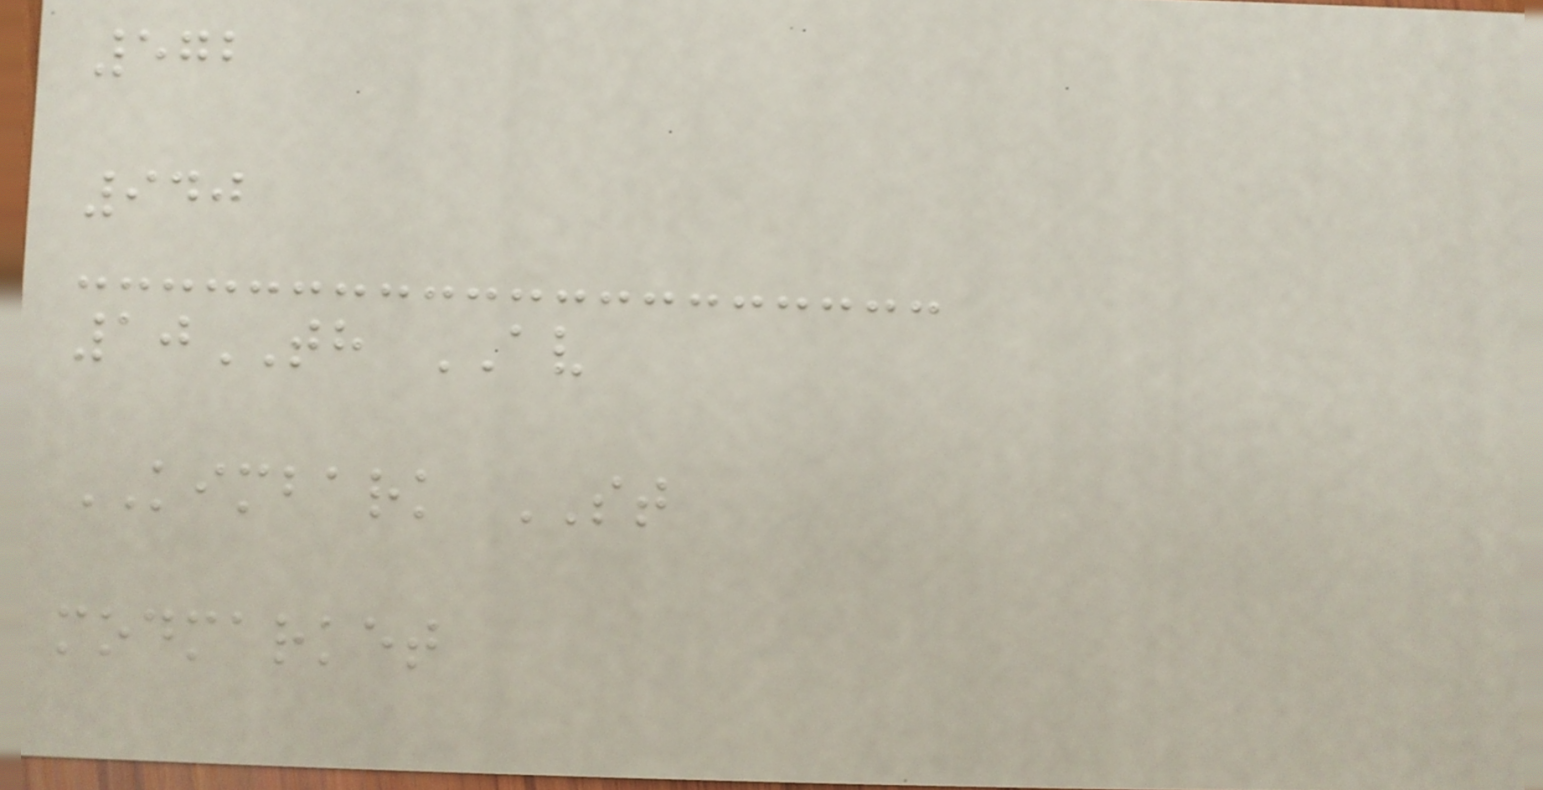572
940
10TH AV
KIMBARK ST
modmarket
